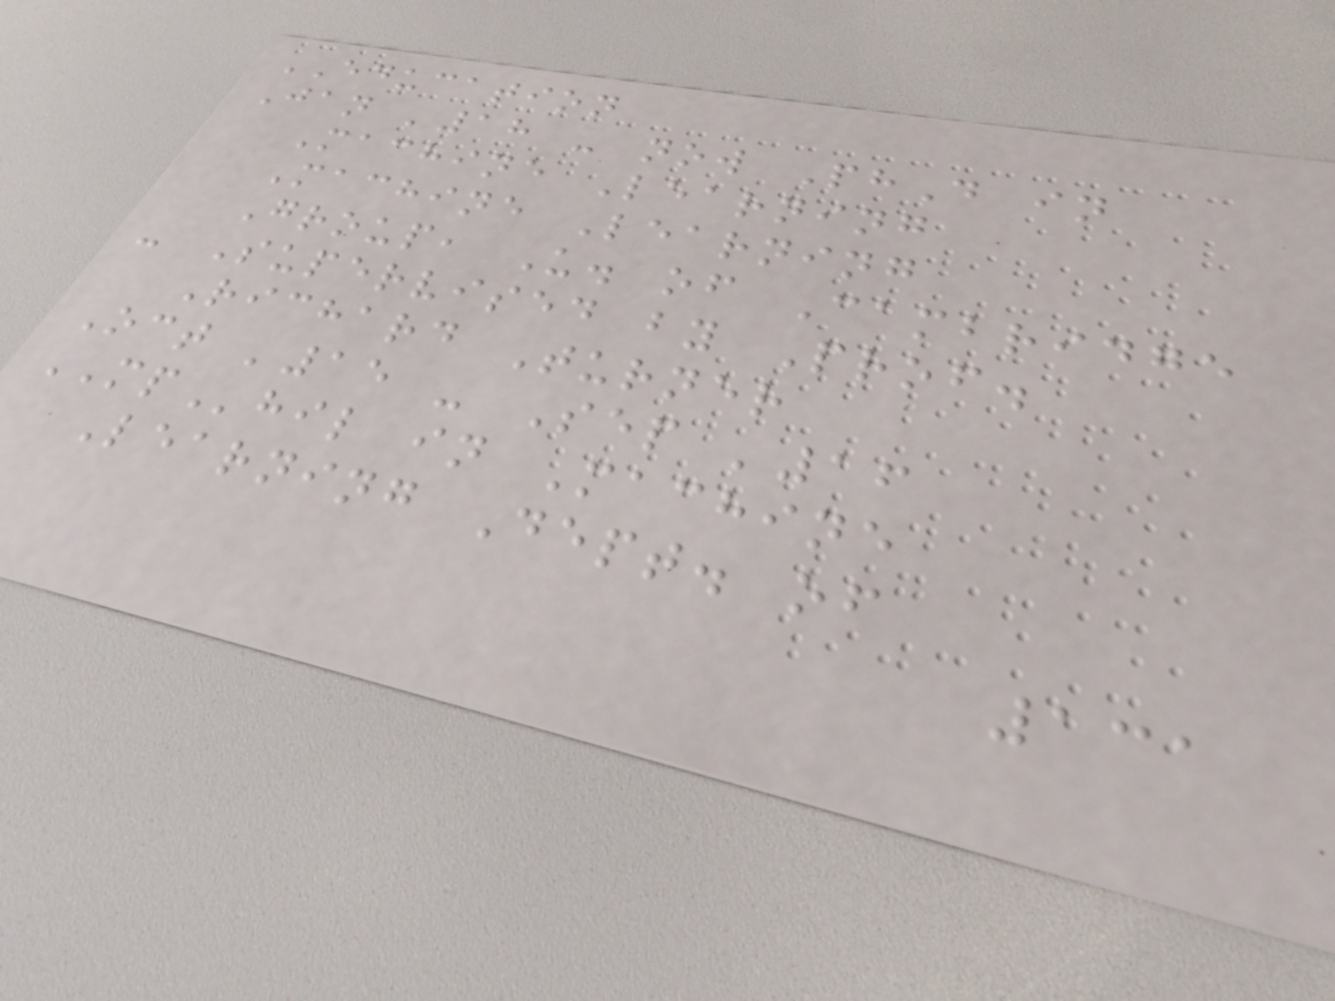EDUCATION
Jan '18 - now PhD in
Machine Learning
Machine Learning
Group, U. of Cambridge
- Supervised by Prof.
Richard Turner
Oct '15 - Sep '16
MPhil in Machine
Learning Dept. of
131
